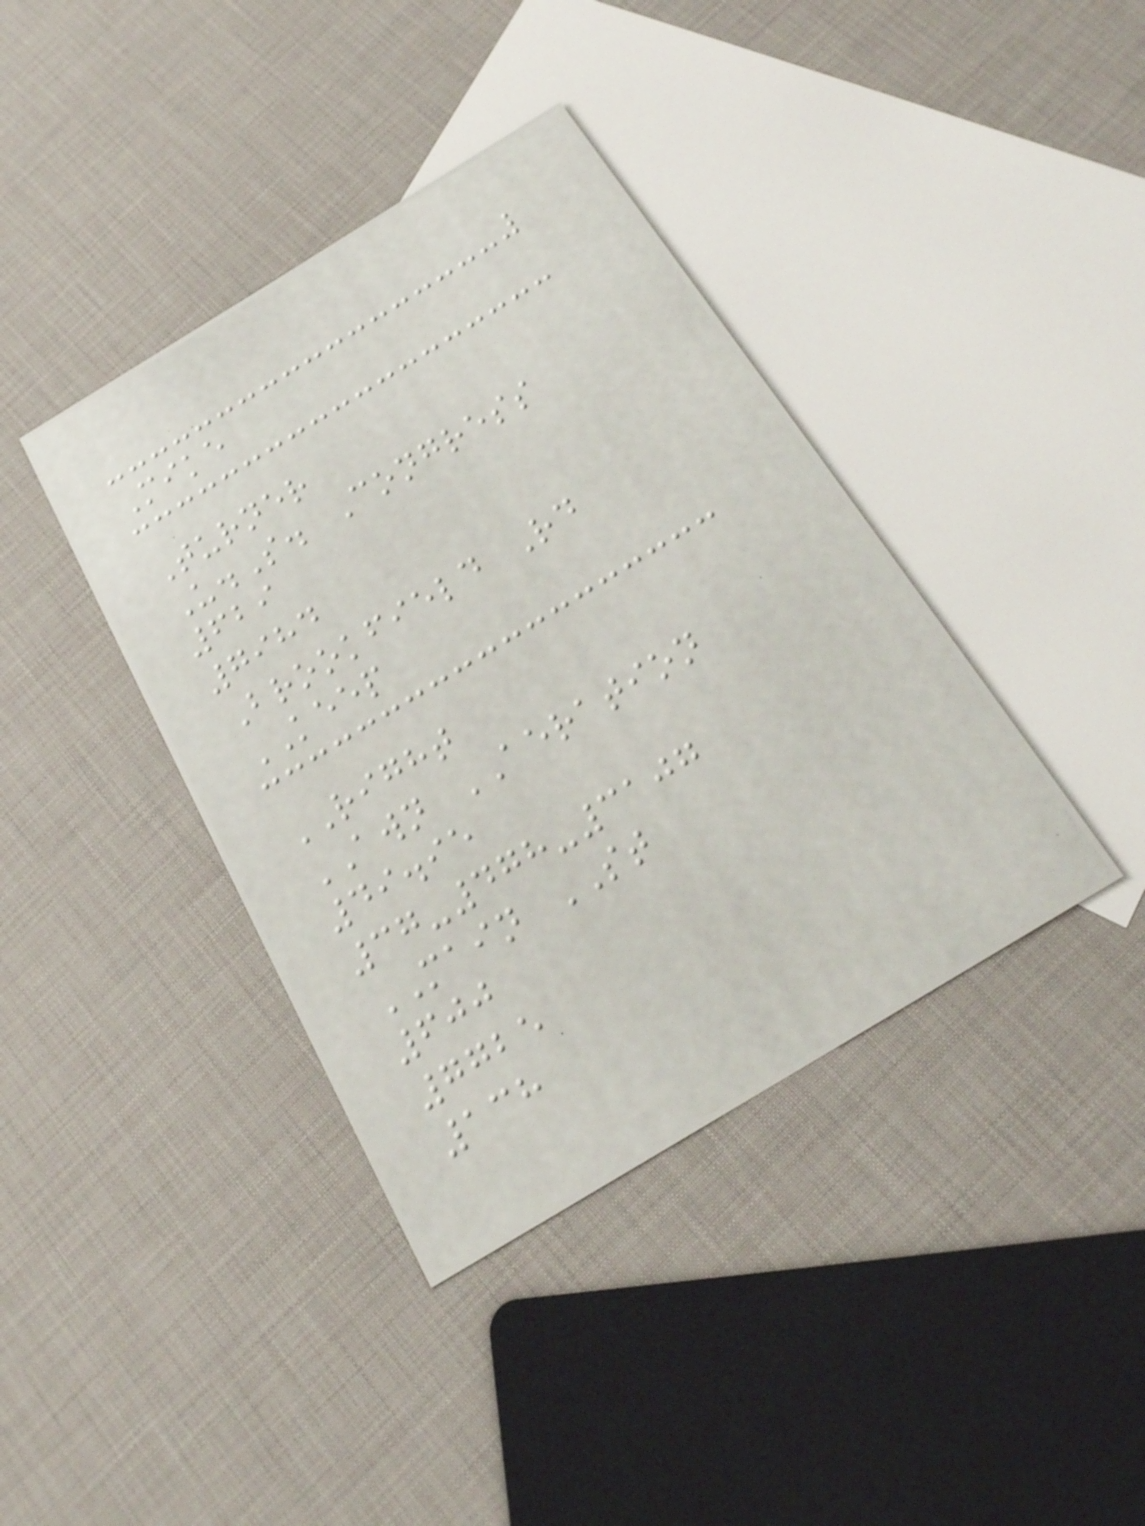Mike
Turner
U.S. Congress
629
7984
Brookfield Rd
KEEP
RIGHT
AWN AERATION
49.95
37-478-3107
MAIN ST
600
7725
138
